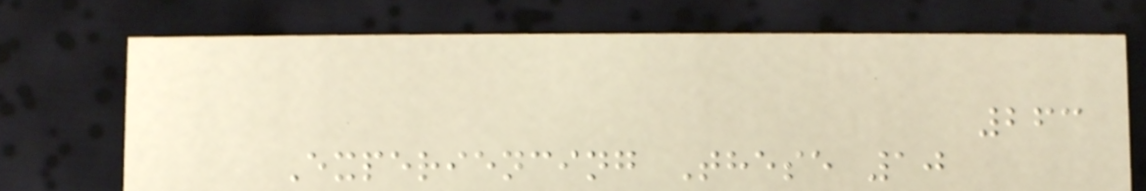263
Experiencing These 10
